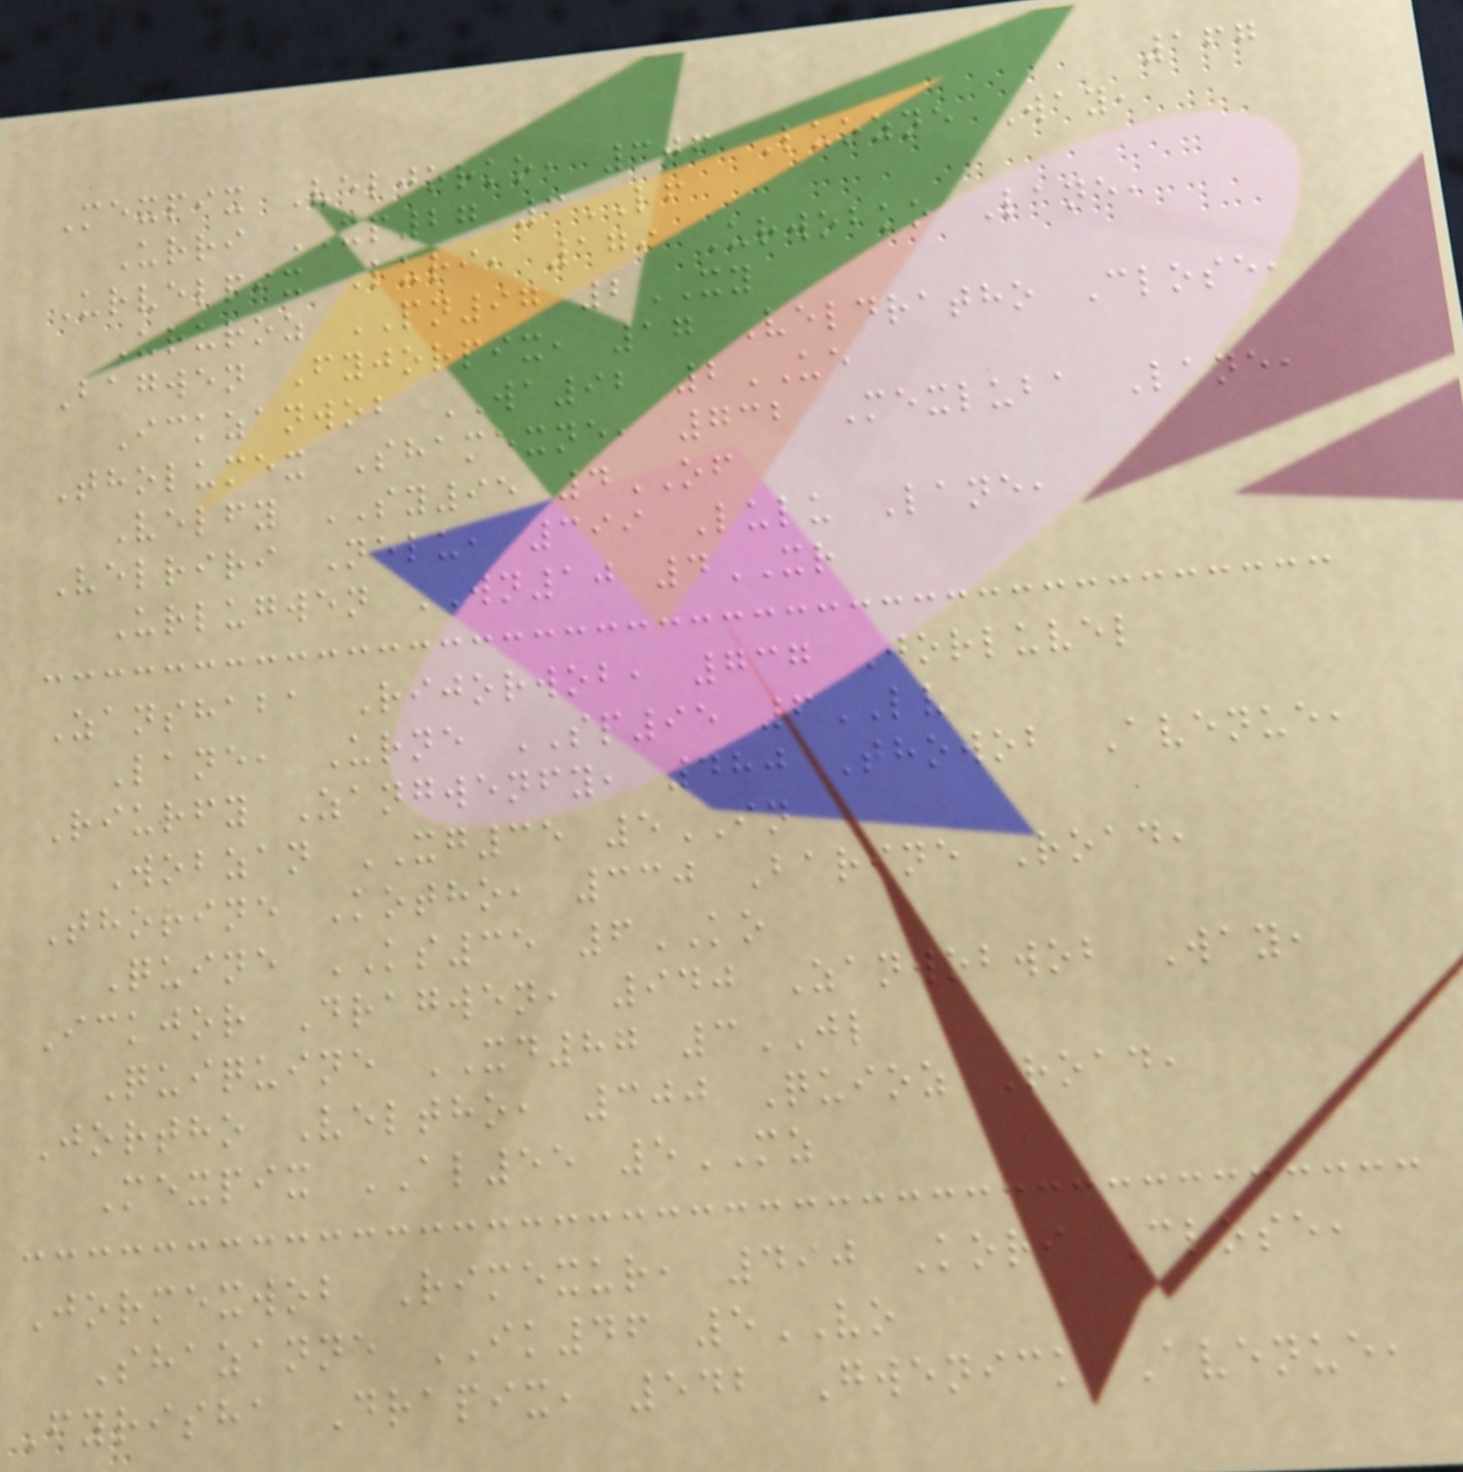167
Mexpix Veljorko, 306 Luozne Way,
Urri XP27 3LF
Urvelpix Luri, 179 Urwobko Lane,
Ururoz PN97 2XY
Bagwen Fyjorpix, 17 Veldratho Close,
Ickzanwob WA92 2UE
Tholumex Shamexne, 732 Mexluba Lane,
Velfy SY95 4OF
Velriri Nelu, 399 Lulu Lane,
Urlugwen WN10 4XR
Zanshaba Rijorwob, 737 Jorluvel
Lane, Urne SP95 6LV
Riurfy Zangwenfy, 480 Thowob Avenue,
Wobzan XG35 5IN
Thorine Kotho, 330 Barine Road,
Quine KS35 6KO
Ickjor Dragwen, 940 Zanwobwob Way,
Quiquine XD87 3JL
Jortho Veltho, 300 Quioz Road,
Mexpix AL55 5MZ
Jormexwob Rimexur, 490 Kori Close,
Shazanne IK46 5VO
Fyrisha Drapix, 542 Gwenick Avenue,
